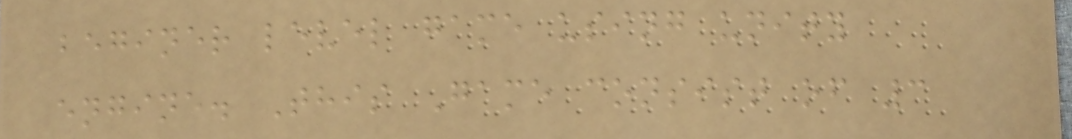beginer level game using unity
engine. This Game consist of 3
